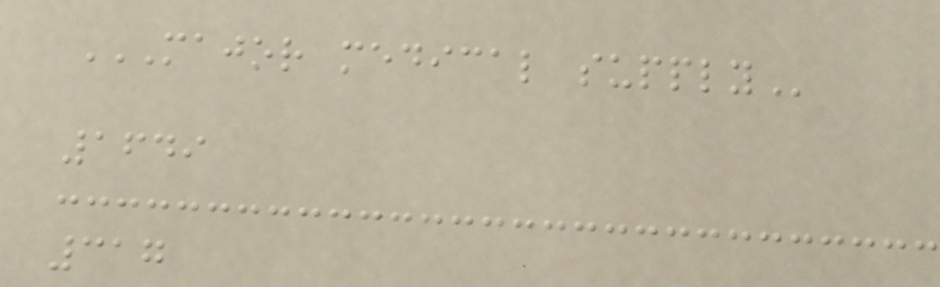MAJOR MEDICAL SUPPLY
1649
317
